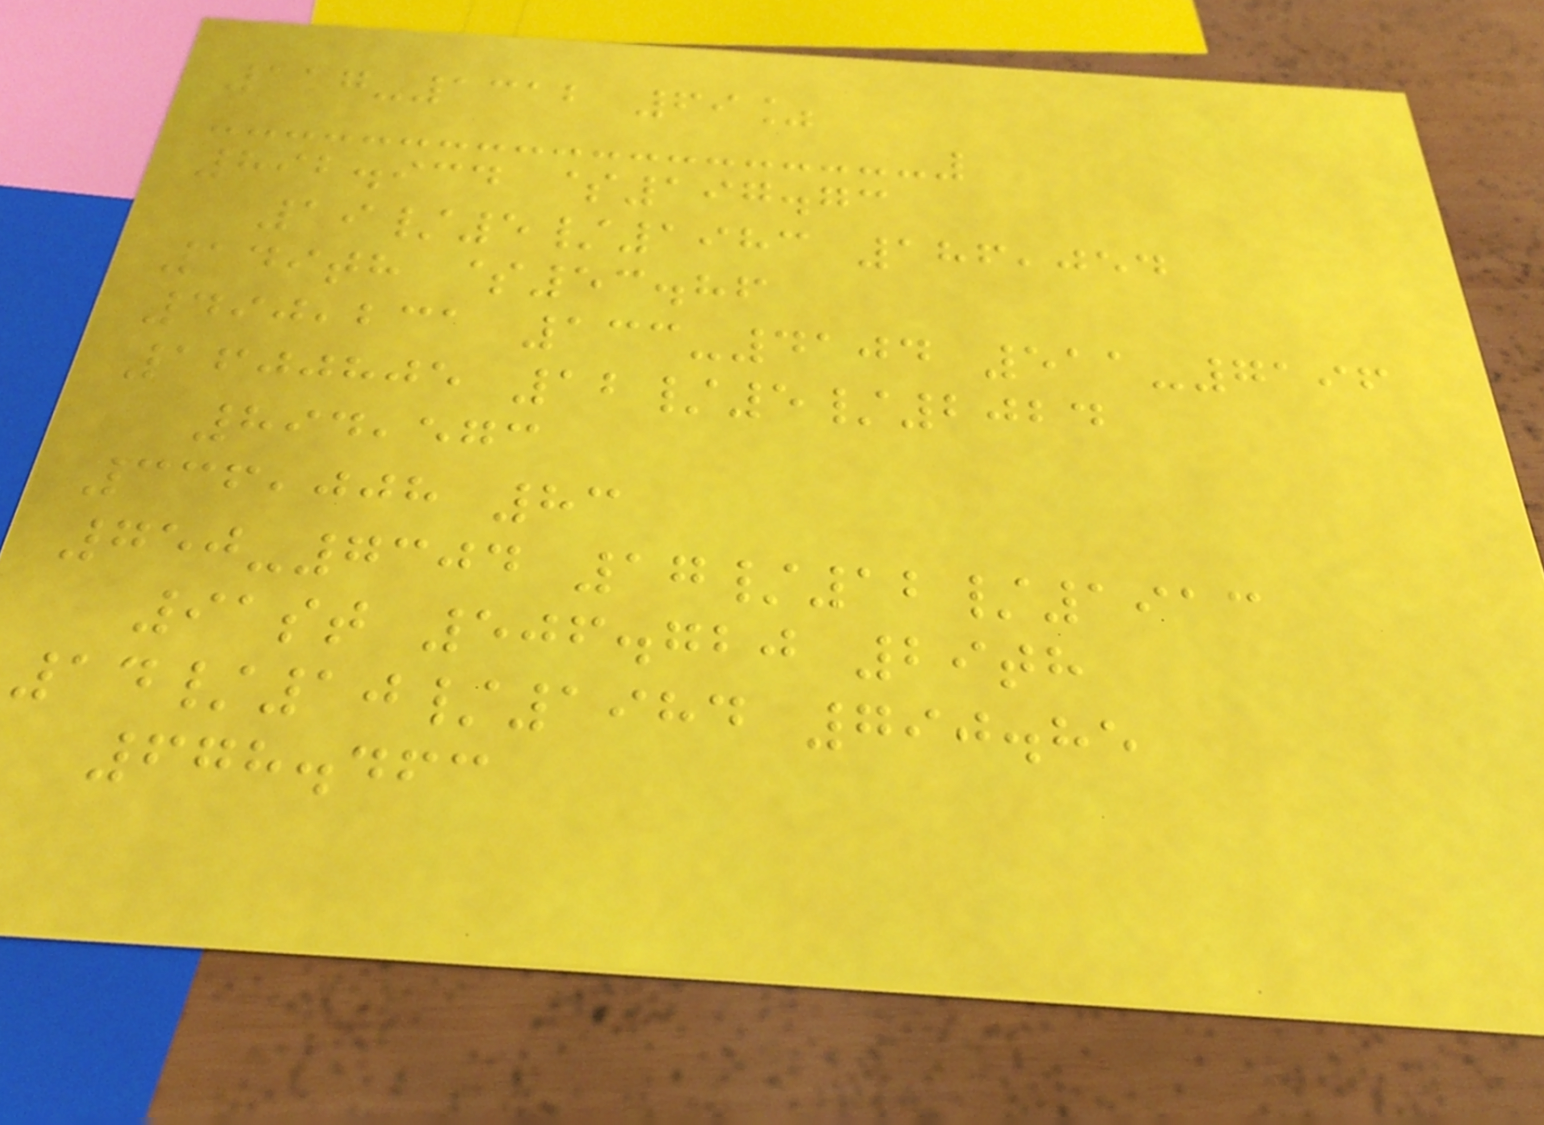117-1312 69%
892.934 $197.73
19/5/1983 186,054
149th $53.86
490,231 133-4104 511-7196
1600805 12/5/2024
894,573
336,008 83
750-7304 17/12/1913
91st 506.720 29th
14/10/1984 790.85
678.463
